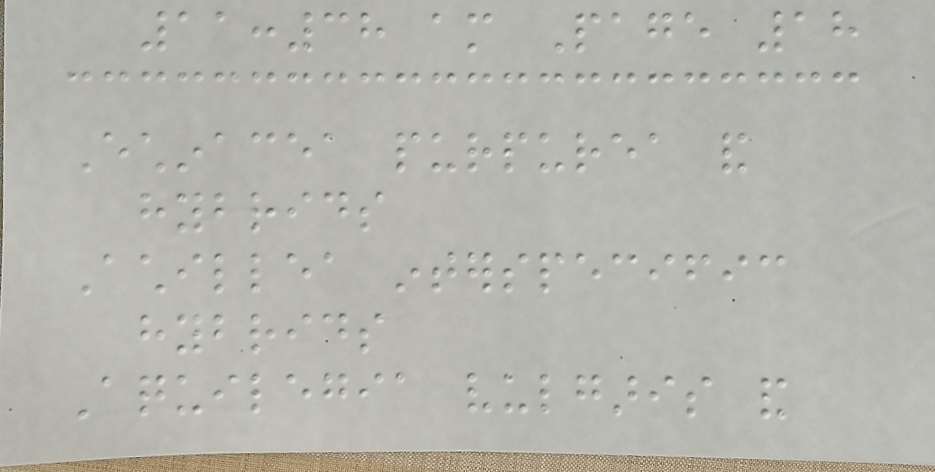11:38 am Page 18
Echinacea purpurea and
hybrids
Achillea interspecific
hybrids
Aquilegia vulgaris and
